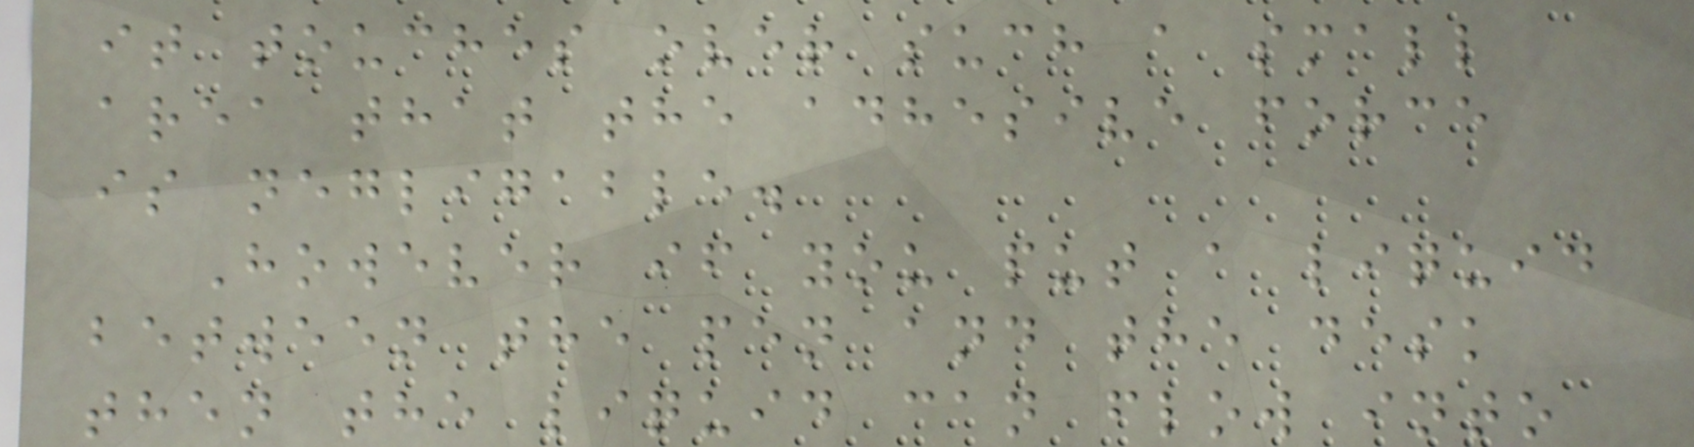it touches over such a small
area that the adhesive force
is negligable.
However if you put a liquid
between the pen and the desk
then the liquid can flow into
